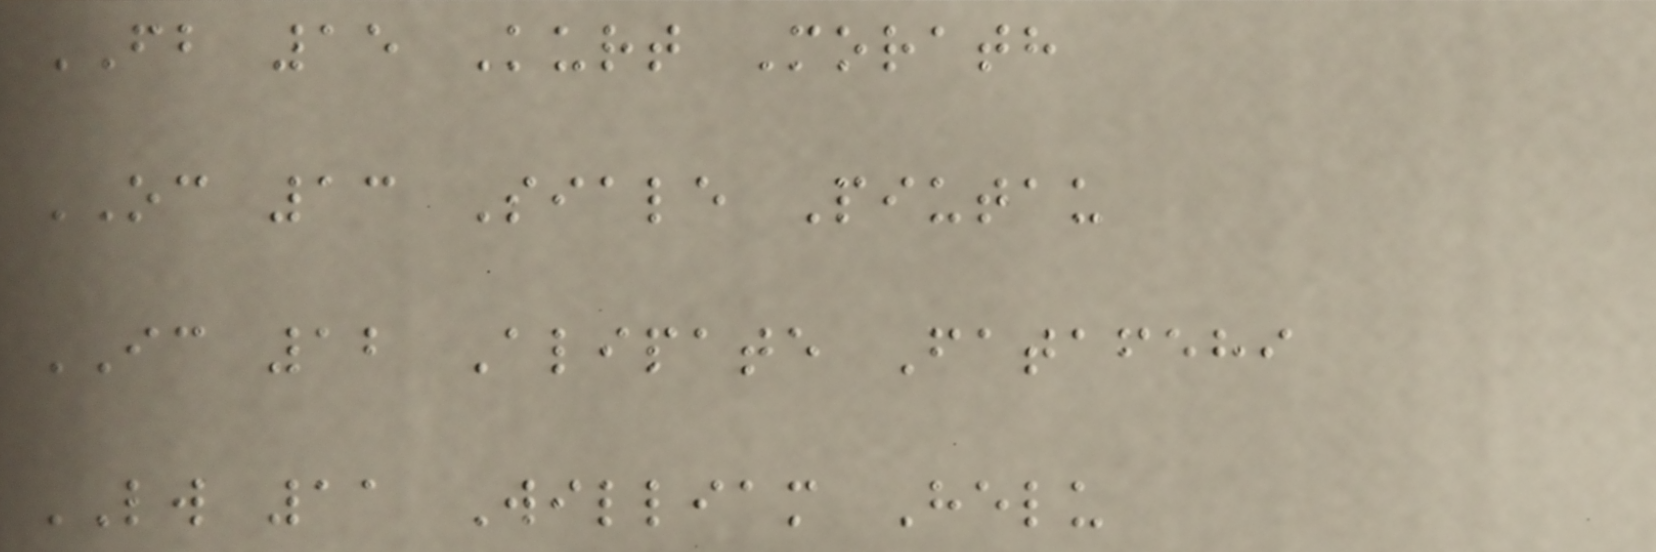FB 15 Kurt Morath
OC 13 Siale Piutau
IC 12 Alipate Fatafehi
LW 11 William Helu
